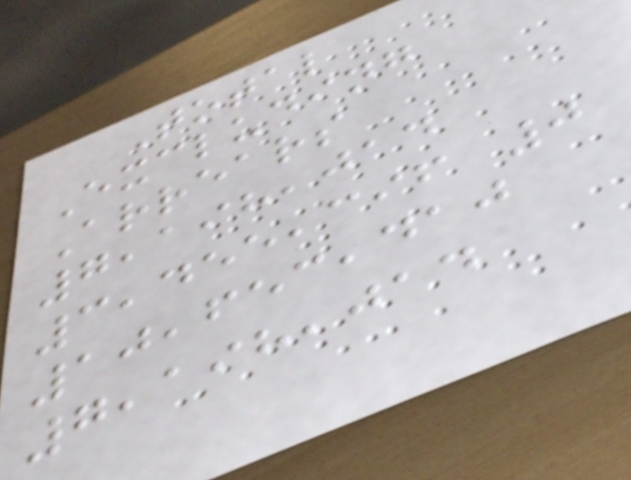Total
Excluding
Arrears
7,198,014
3,455,396 0
10,653,410
7,198,014
